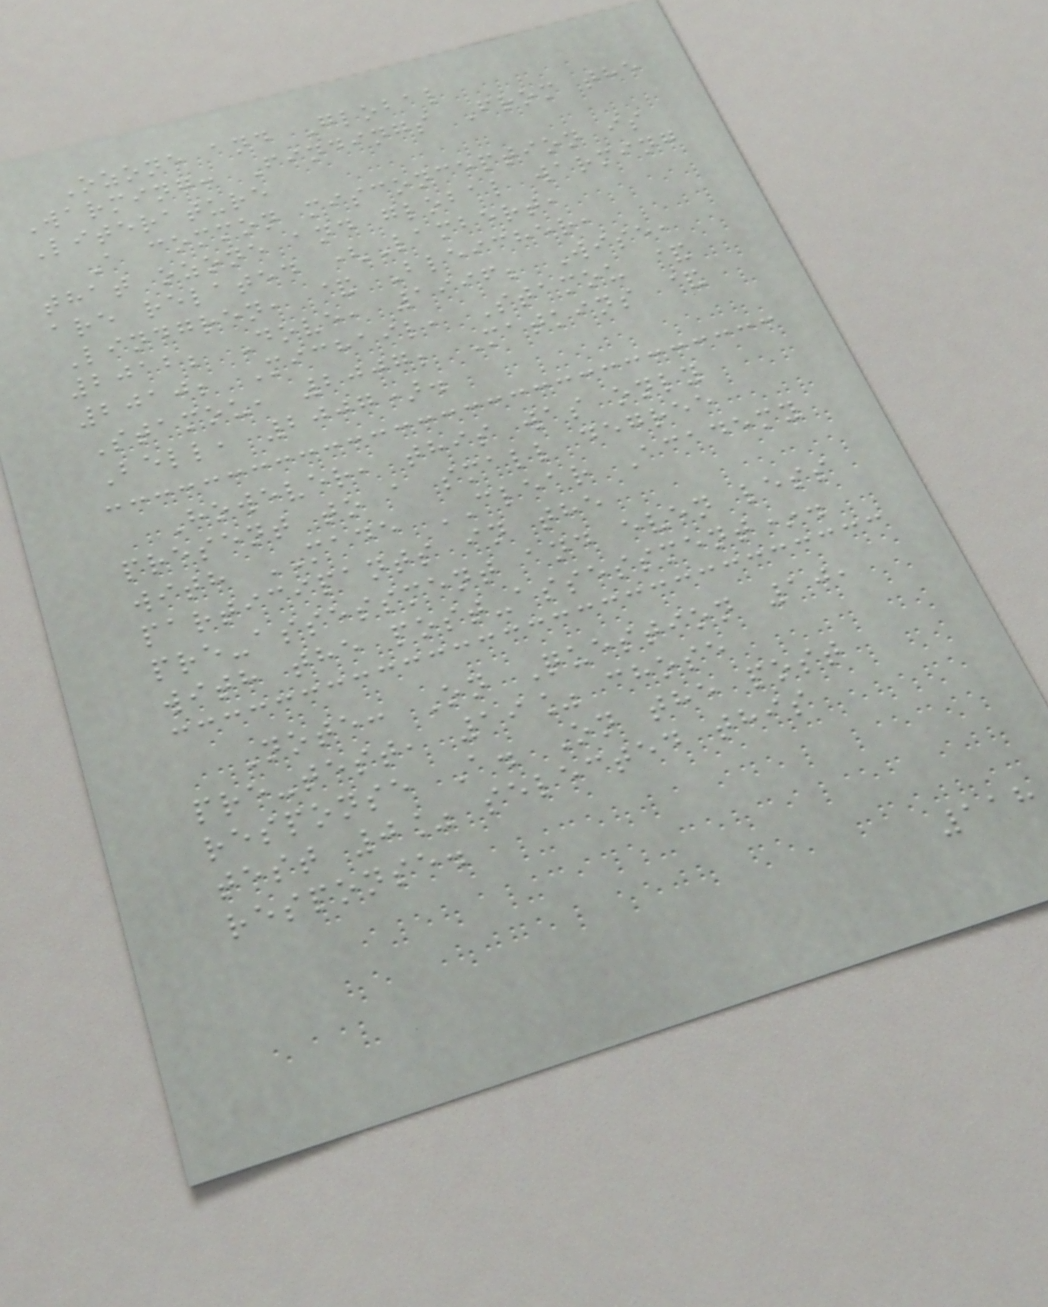Ozone and Global
Warming: Findings From the
Literature
A common misconception is
that ozone and global warming
are related (Lambert,
Lindgren, & Bleicher,
2012; Dove, 1996; Wise,
2010; Michail, Stamou &
Stamou, 2007; Matkins &
Bell, 2007).
However, this was only
present to a small degree
with MADE CLEAR Academy
participants in the
pre-assessment and even less
with the post-assessment*.
Note: On Question 10,
pre-test, 19% chose
response A. On the post
test 0% selected this
response.
118
